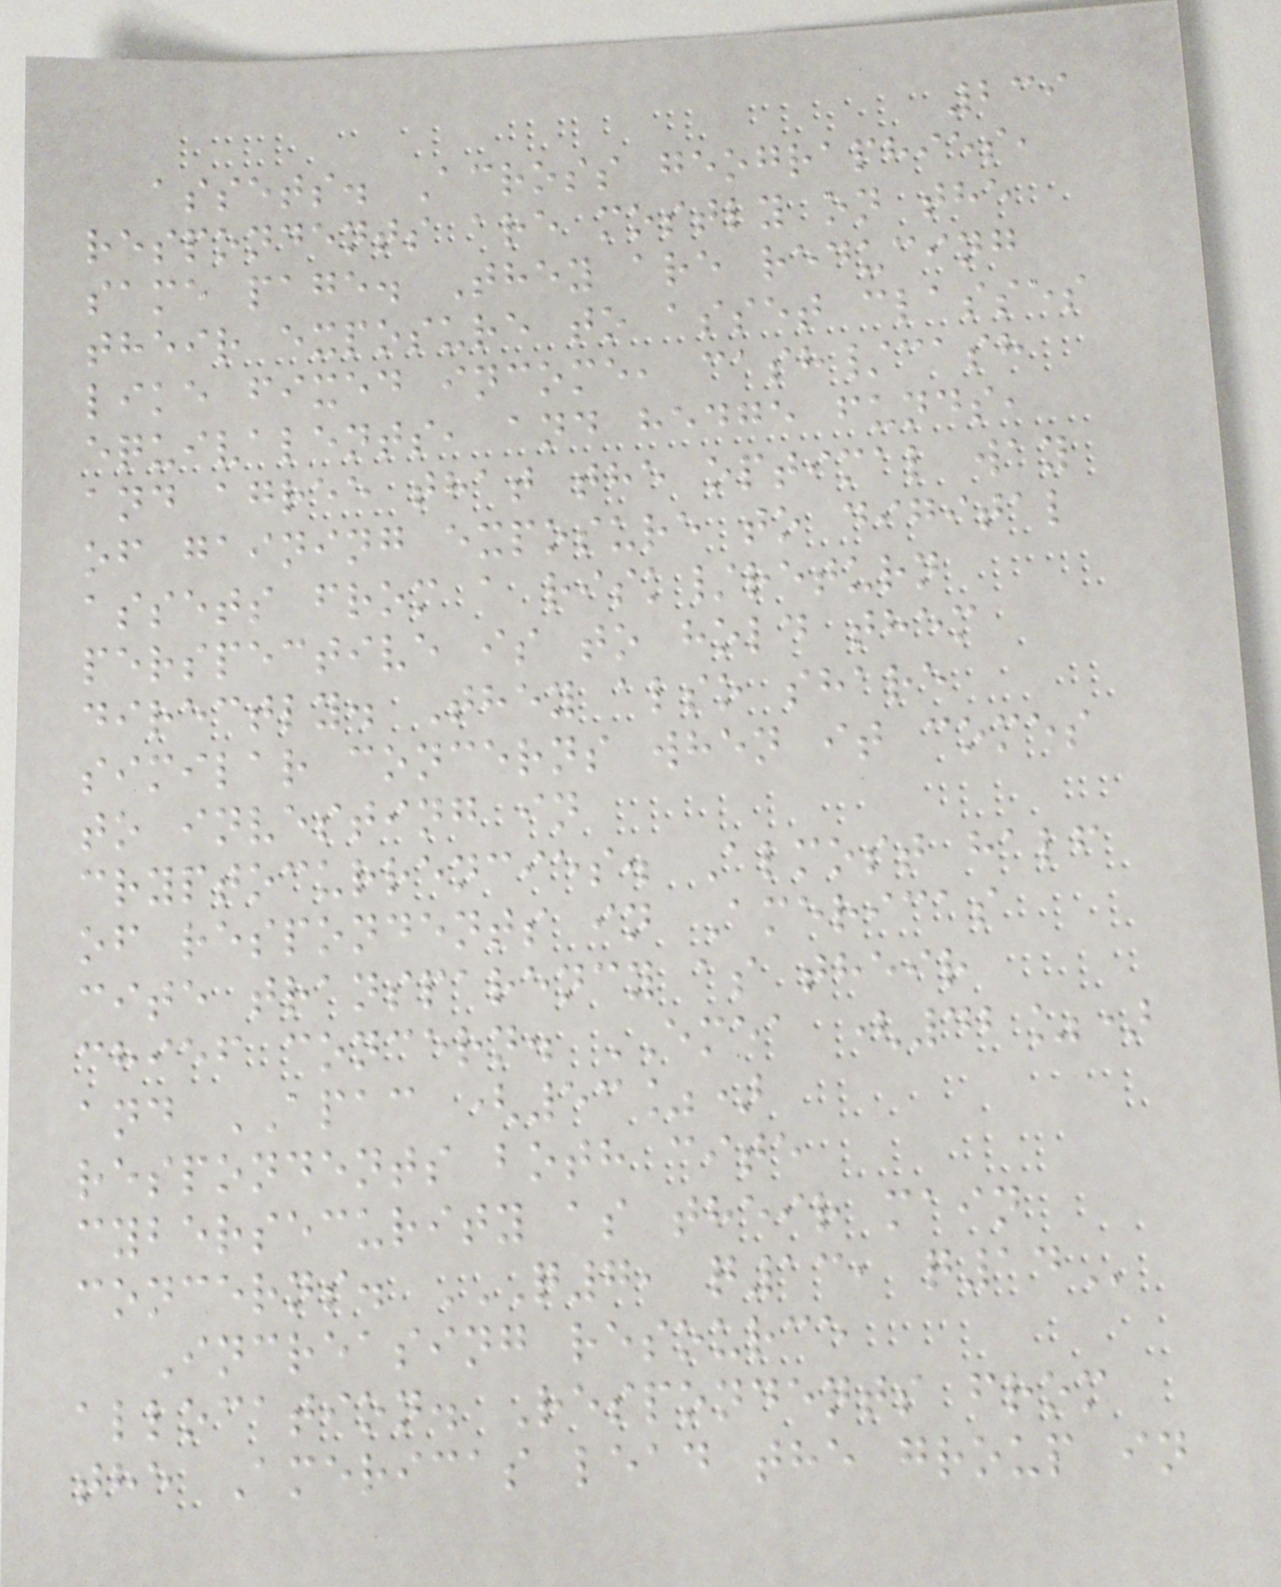239
assets. Across geographies,
respondents are mostly on the
same page. They are reducing
their exposure to asset classes
like fixed income, cash/cash
equivalents, and hedge funds,
and agree that the optimal way
of gaining exposure to digital
assets from a risk/return
perspective is to hold them
directly. They also share
similar concerns when it comes
to investing in
cryptocurrencies. Almost half
of respondents in Americas
cite transparency as their
chief concern. EMEA (42%)
and APAC (53%)
respondents both cite
cybersecurity as their main
concerns. Q7, Q13, Q14
Increasing resource
allocation. Respondents from
the Americas lead the group in
